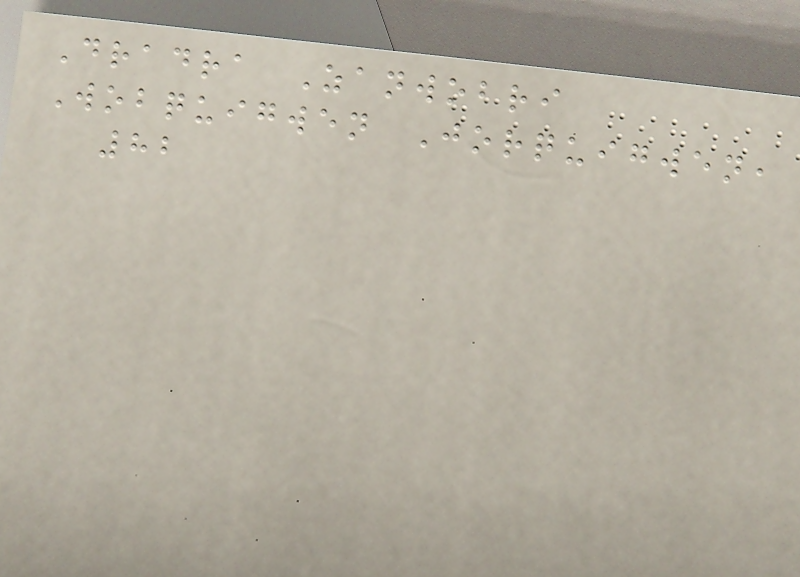Dradra Zanwobri
Wobquigwen Jorquigwen,
82
